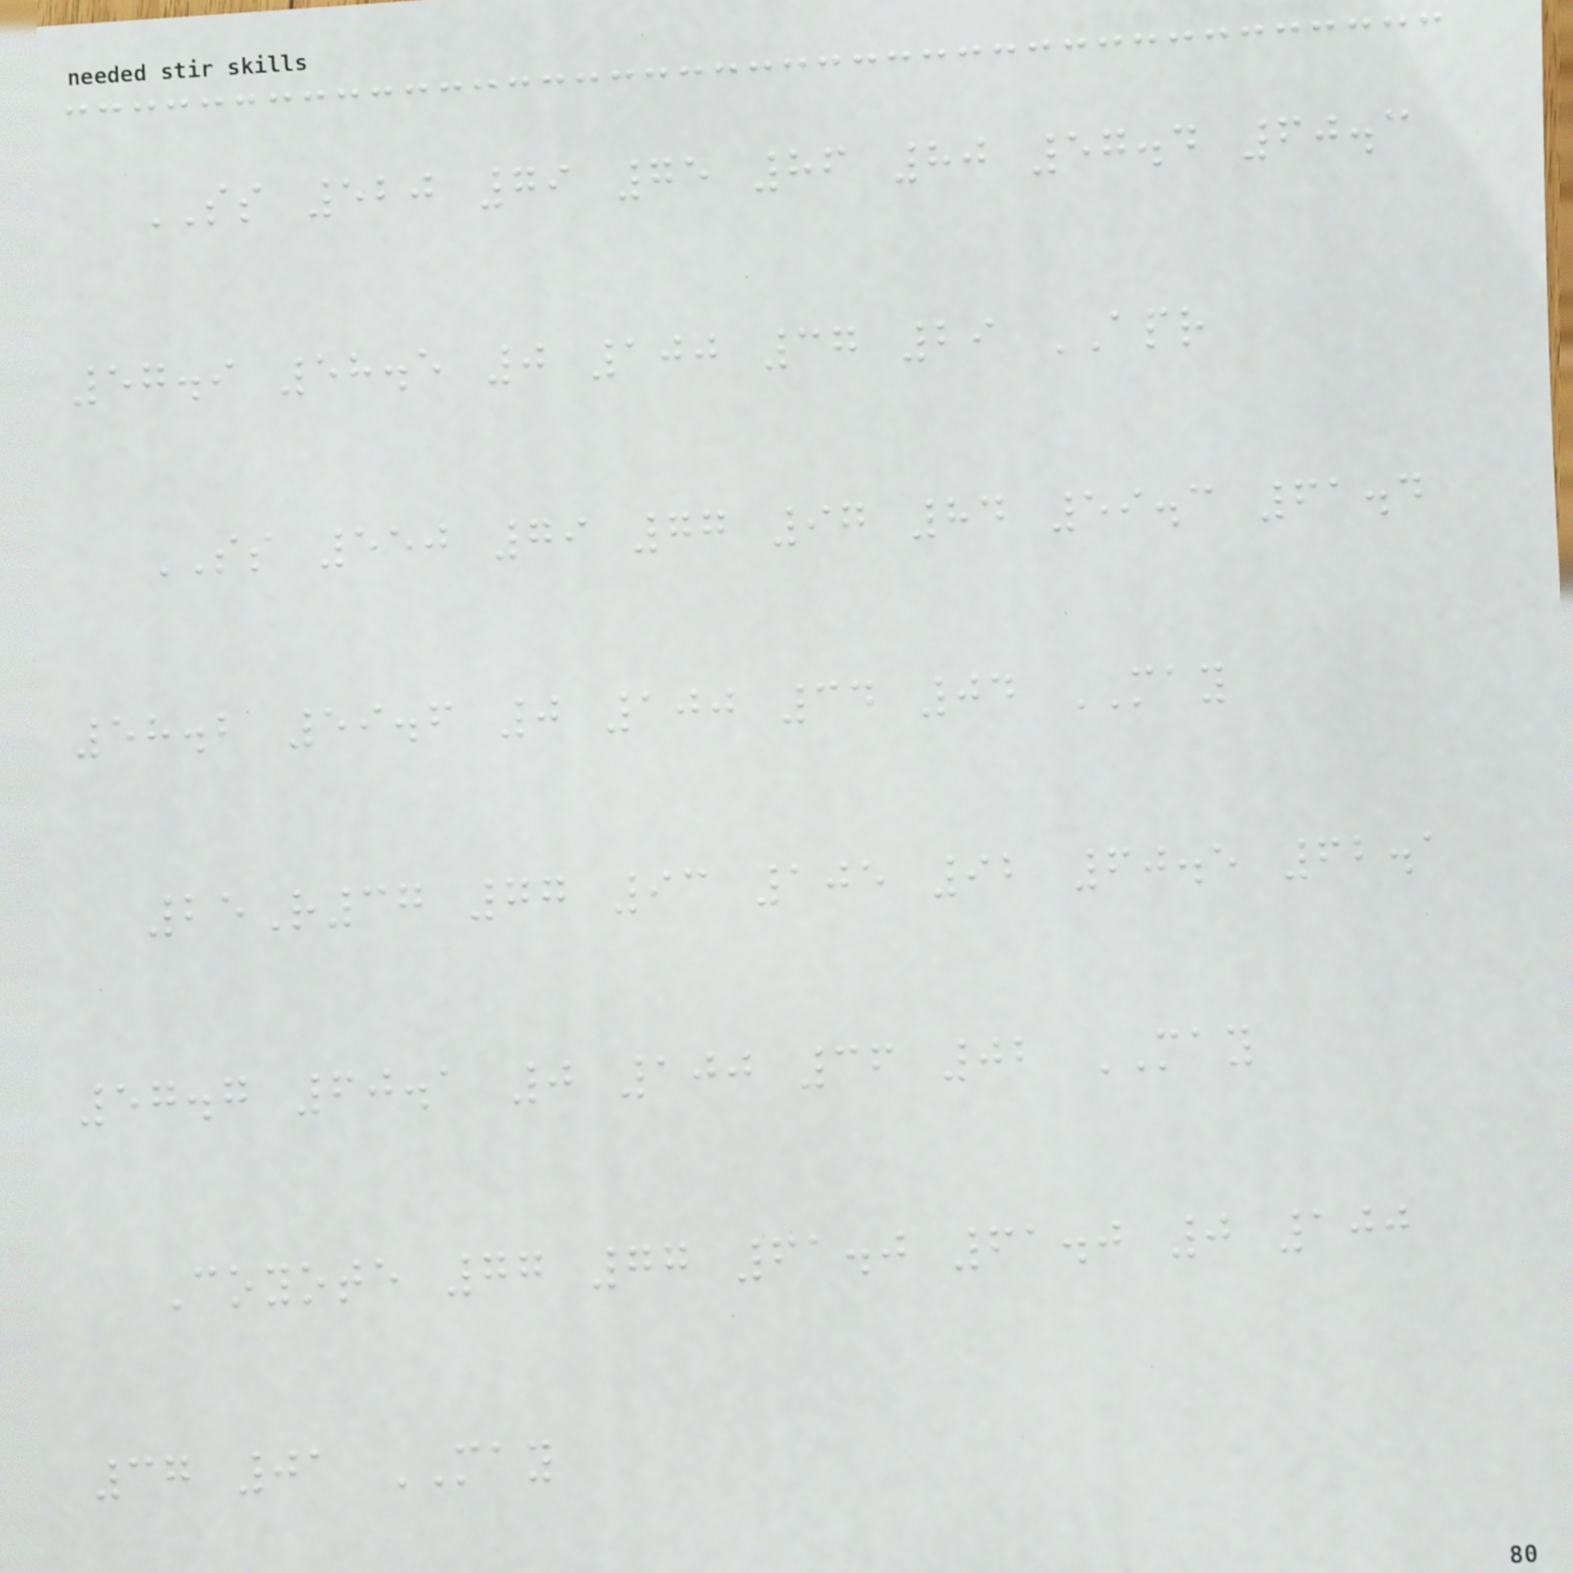SS 520 79 75 86 80 57.4 60.3
57.9 58.5 0 100 37 29 APR
SS 550 79 77 97 84 59.3 61.4
58.2 59.6 0 100 34 04 MAY
25R37 77 93 105 92 60.5 62.1
57.7 60.1 0 100 36 02 MAY
Coyote 77 77 61.0 61.0 0 100
37 01 MAY
